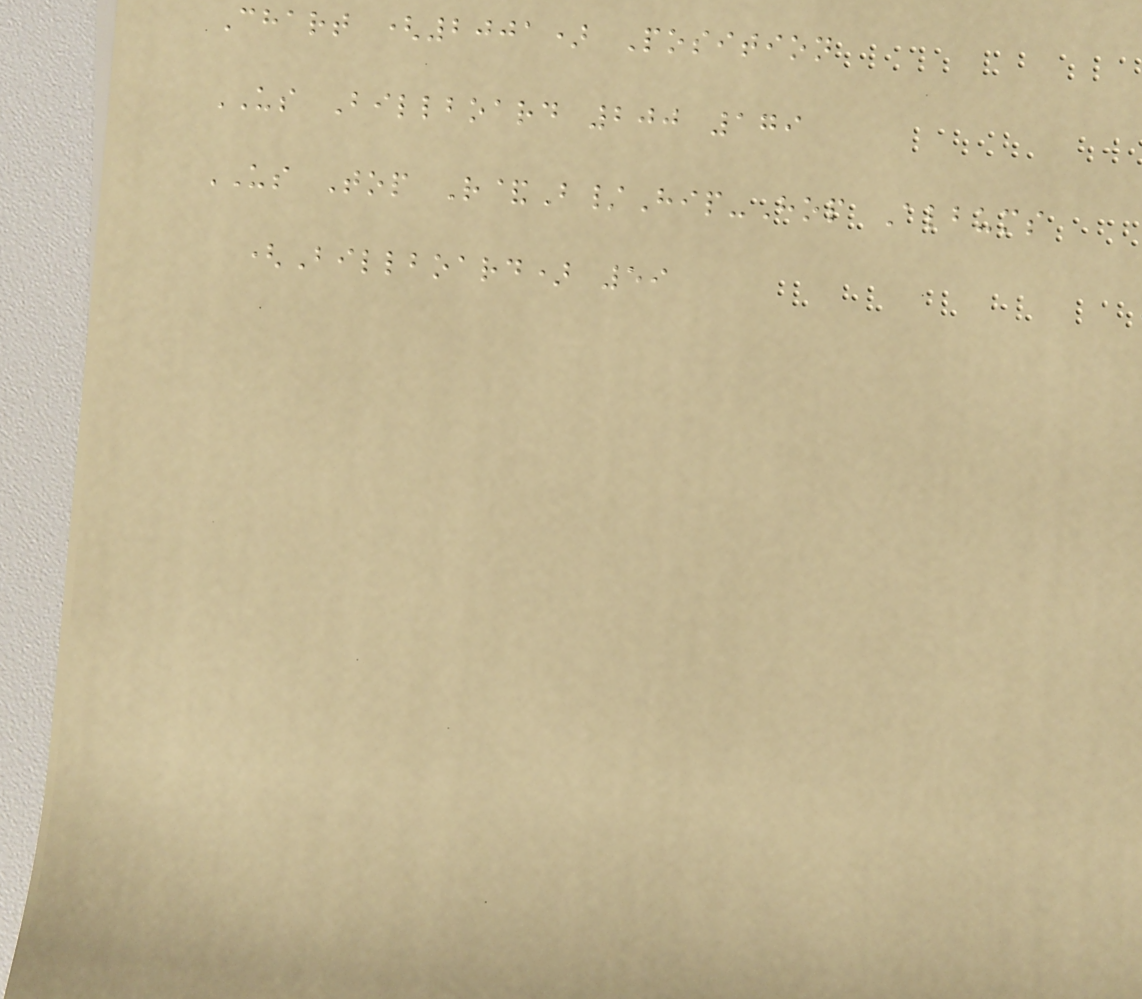Chart (2001) Position
US Billboard 200 179
US Top R&B/Hip-Hop Albums
(Billboard) 59
